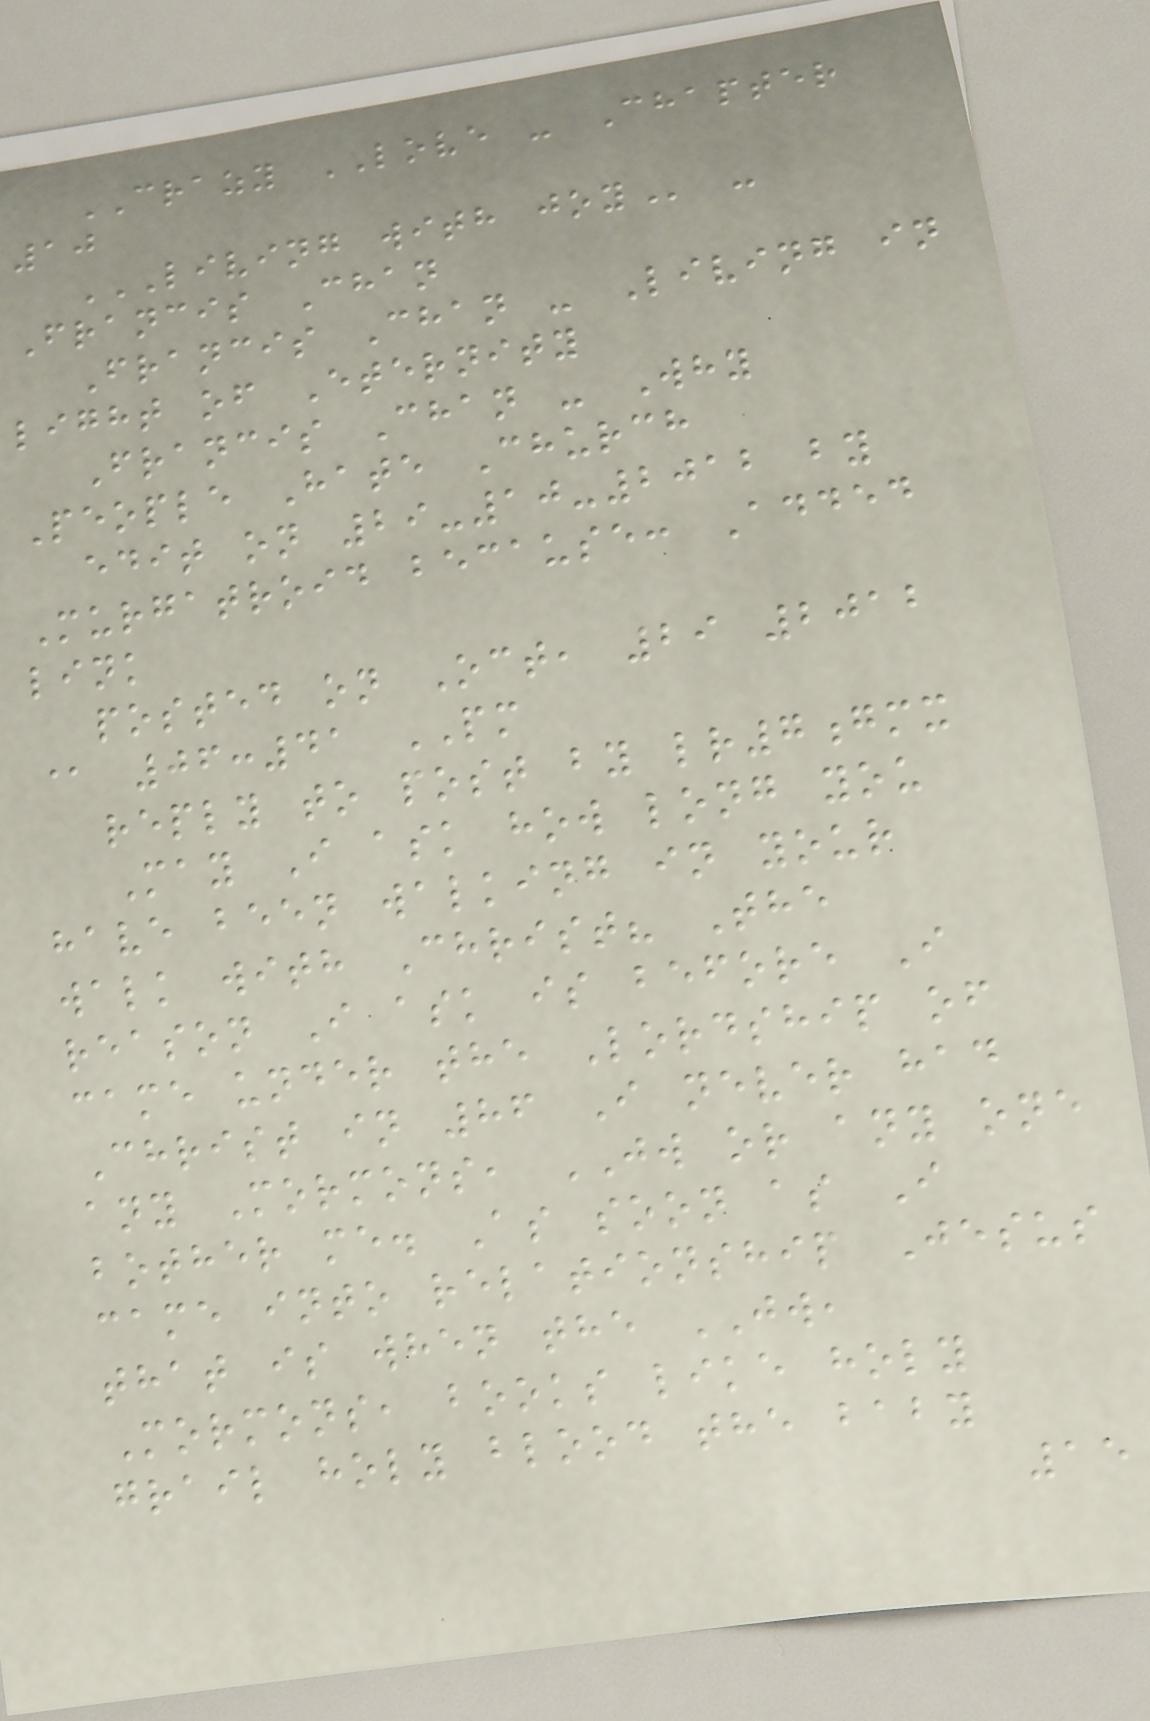CRAZY LOVE - Chapter
10
LIVING WITH JOY -
Francis Chan
Francis Chan - Living in
light of Eternity
Francis Chan - Why
People Hate Church
edit on 29-10-2012 by
Murgatroid because: Added
link
posted on Oct, 29 2012
@ 06:41 PM
reply to post by lr7gmx
May I ask how long you
have been walking in your
walk with Christ? The
reason I ask is before I
came under the Lordship of
Christ in 86 I never had
any Mormons, JW or any one
bother me. As soon as I
came into relationship Jesus
that is when the JW,
Mormons, books like holy
grail holy blood the baby
15
